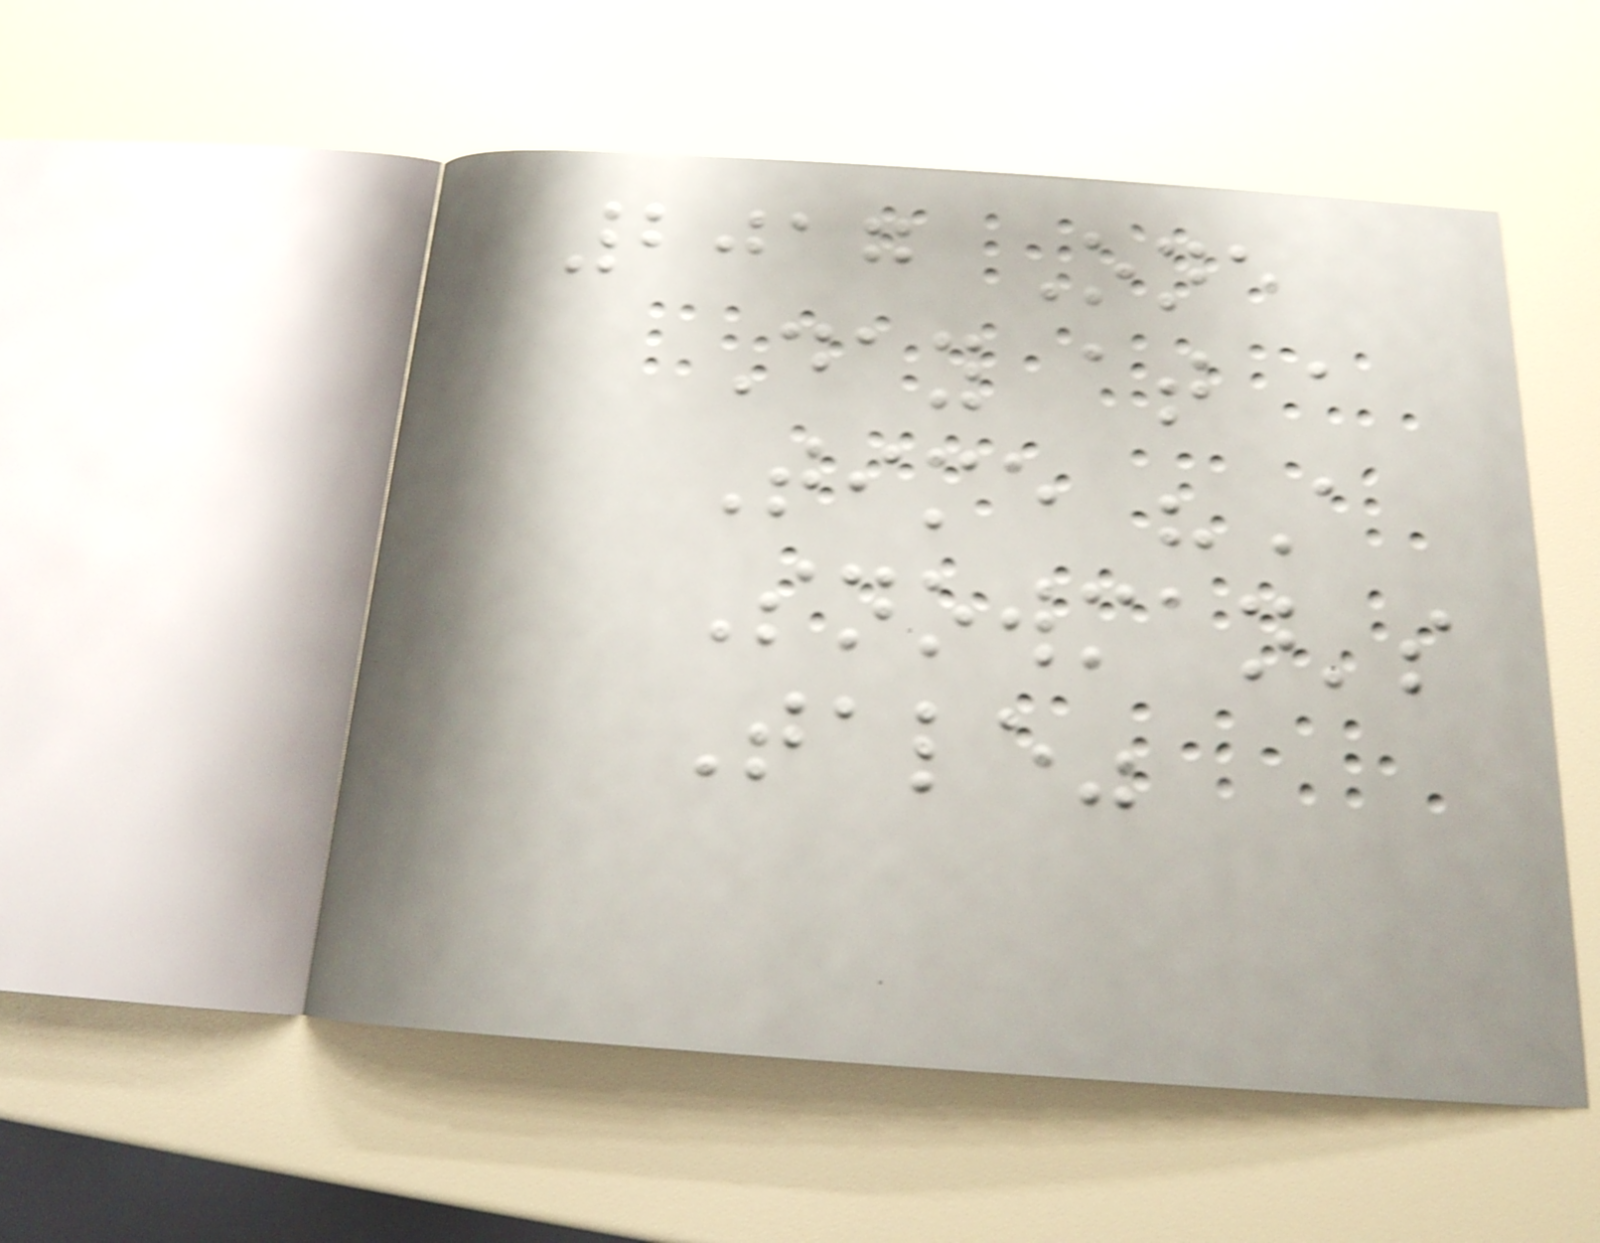2017 One
Day at a
Time "A
Snowman's
Tale"
